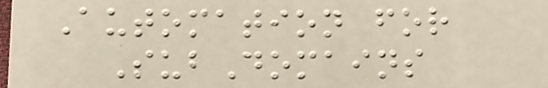Automation for
SubDomains
